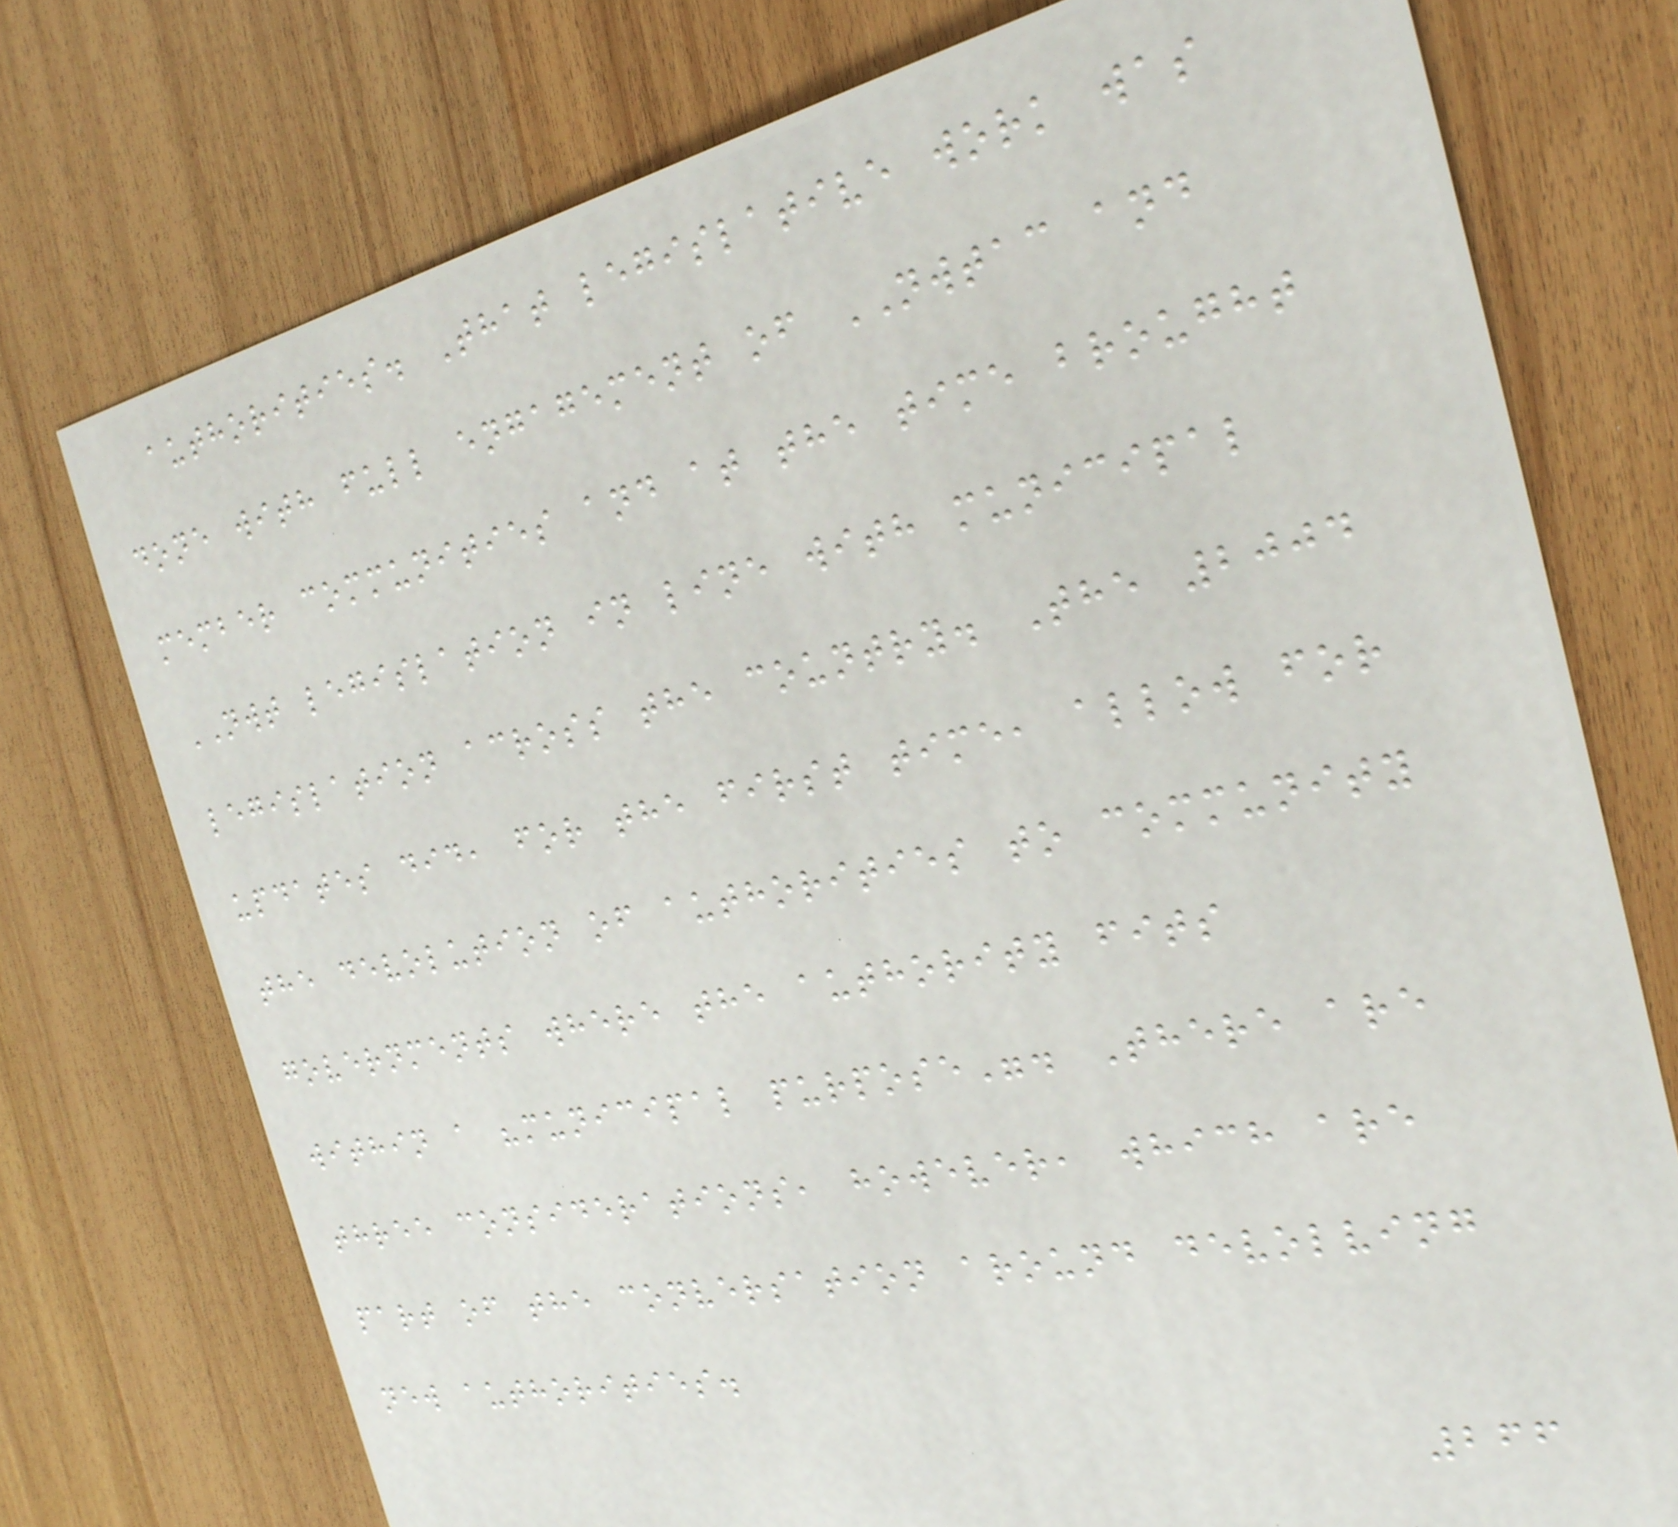authorities. That legislative work was
done with full engagement of NWTAC and
member communities and at the time brought
NWT legislation in line with municipal
legislation across the country. The 2004
updates did, for the first time, allow for
the devolution of authorities to community
governments where the authority fits
within a "municipal purpose". There are
three considerations, however, which are
part of the conversation around devolving
new authorities.
266
